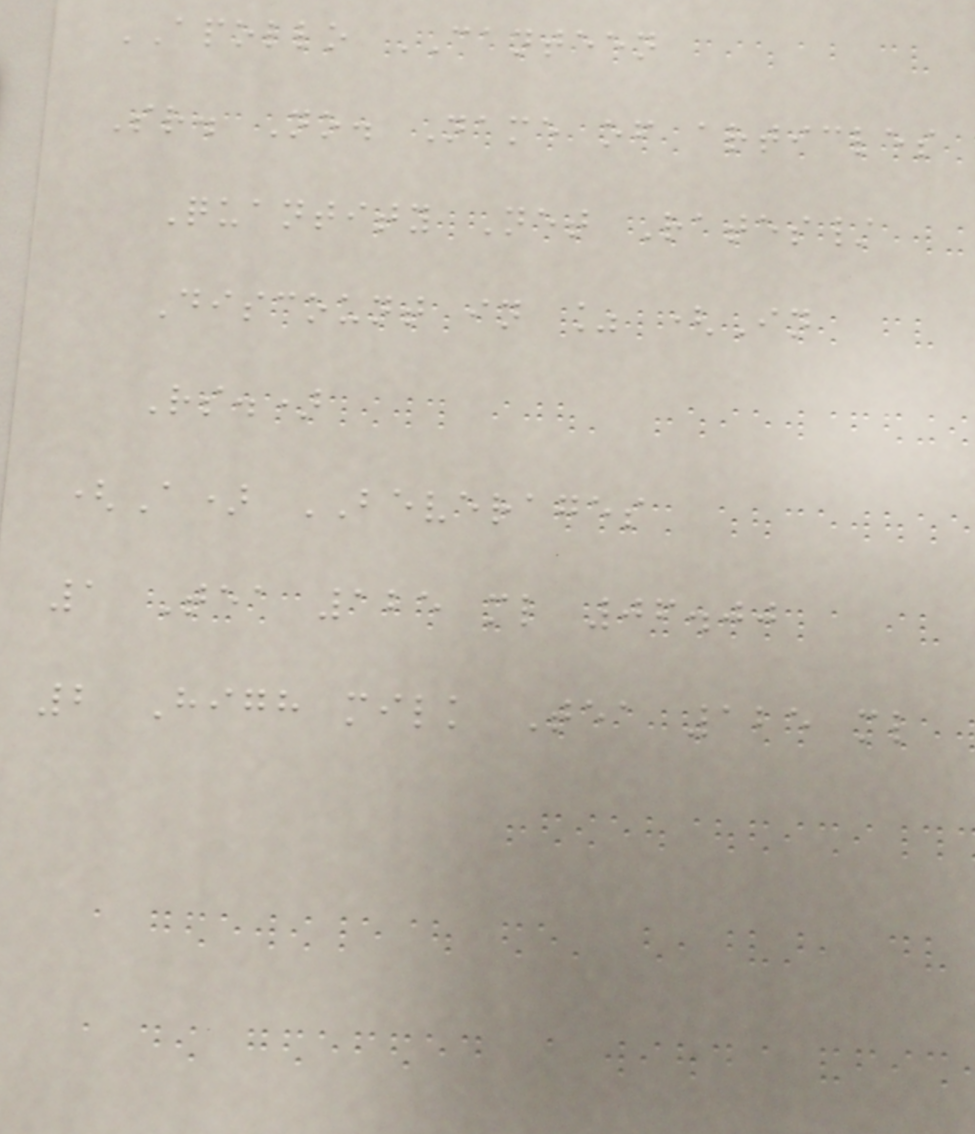APOLLO CANTEEN
Sr. No. Name of articles
Quantity Net Rates/
Discount in % (In
Rs.)
(A) BEVERAGES
1 Tea 125 ml 06.00
2 High milk Tea 125 ml
